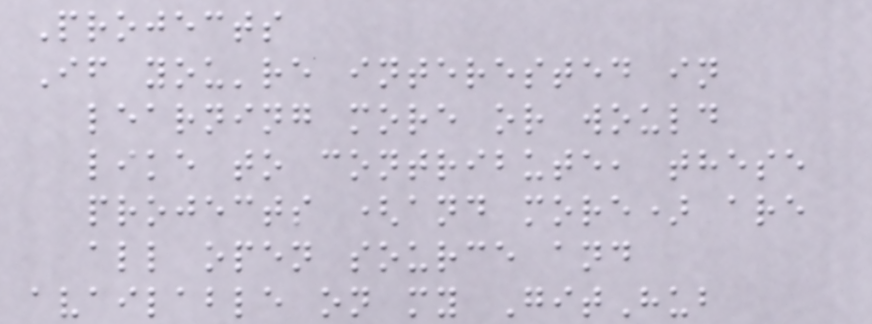Projects
If you're interested in
learning more or would
like to contribute, these
projects (and more) are
all open source and
available on my GitHub
